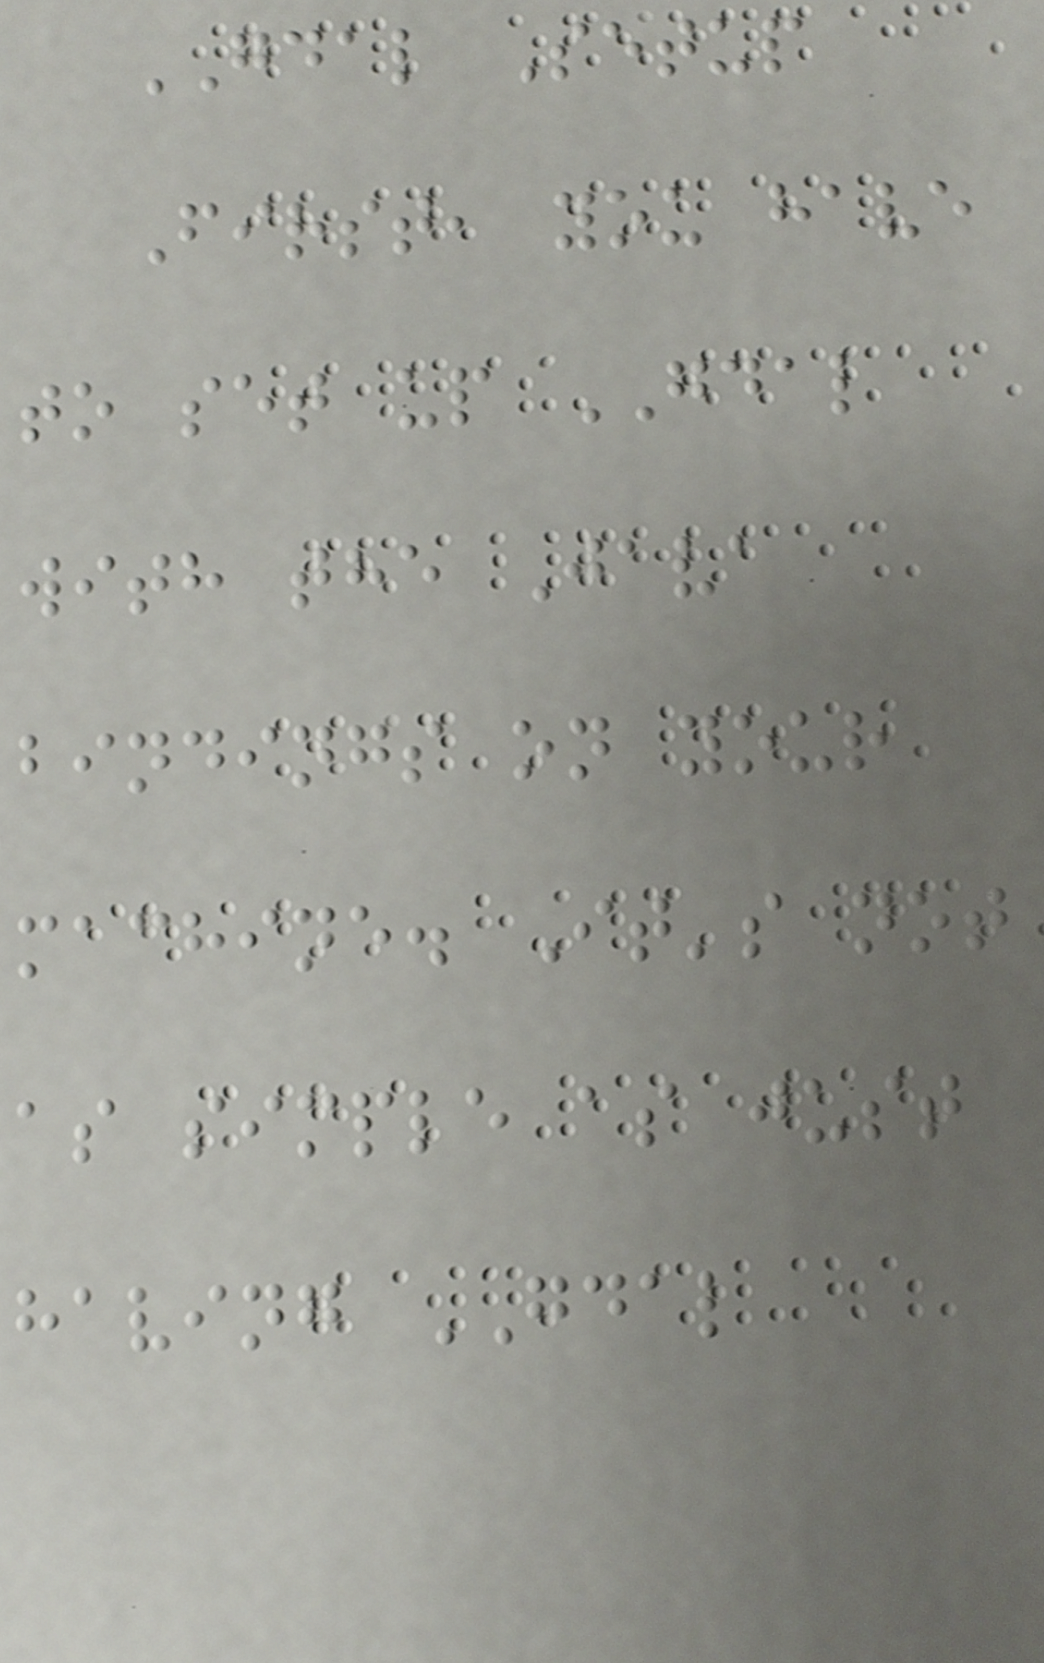GDAL Setup
First, you have
to set up GDAL
with the Java
bindings on your
machine. It's not
as simple as just
having GDAL
